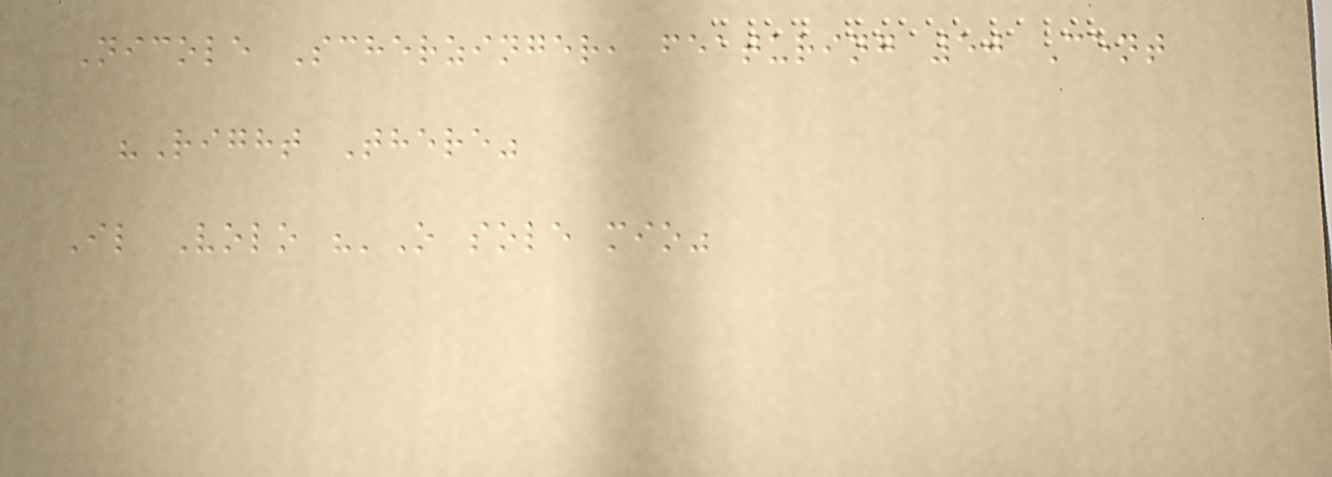Nicole Scherzinger, featuring 50 Cent
"Right There"
Il Volo "'O sole mio"
